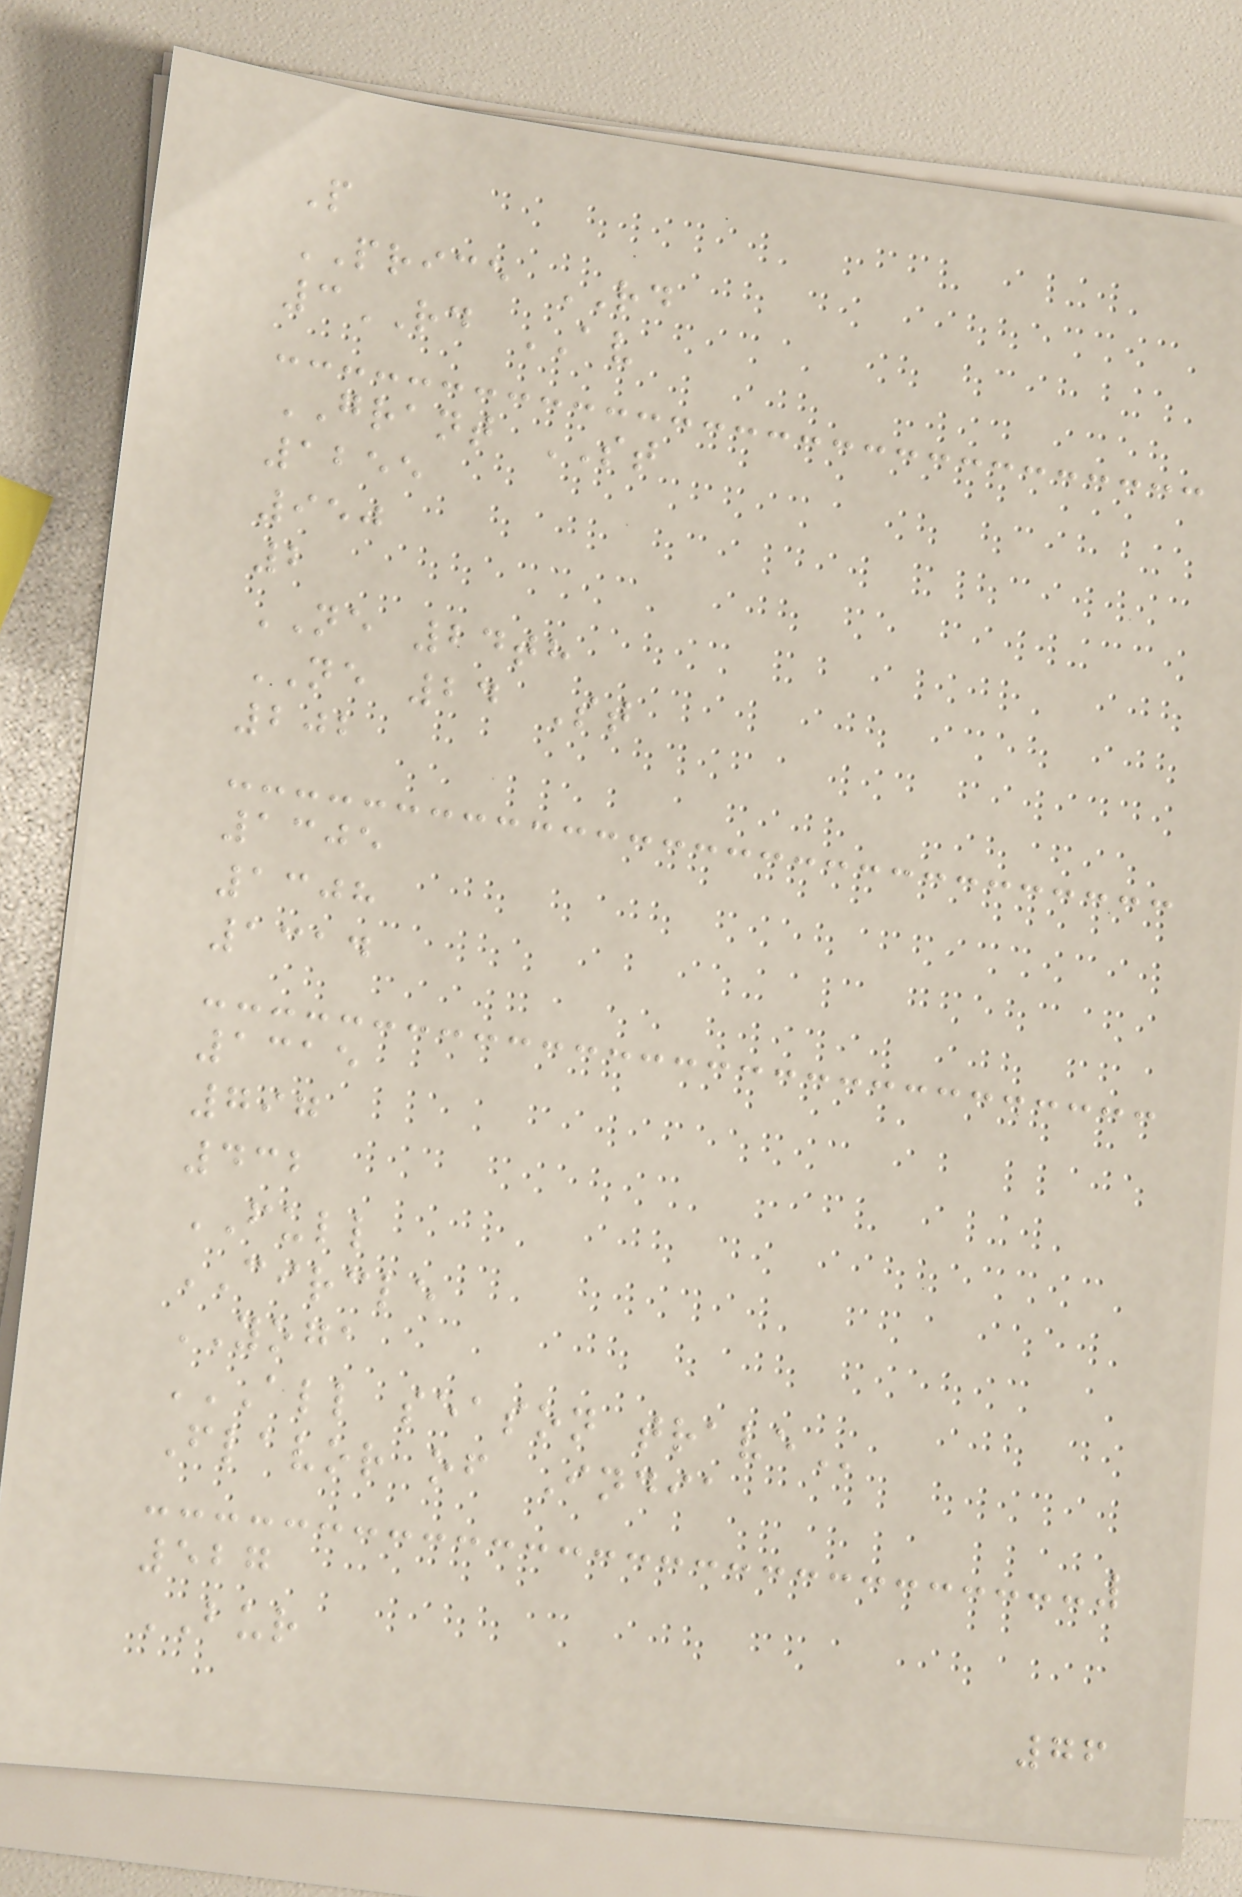P
PRICE RD
3RD AV
GRANT ST
1255
950
2
NE 24th
NE 24 St
202
1305
1308
1314
1315
797
432
FULL
CIRCLE
YOGA
ALL SEASON TRAVE
Flavor of India
527
BUR
76
